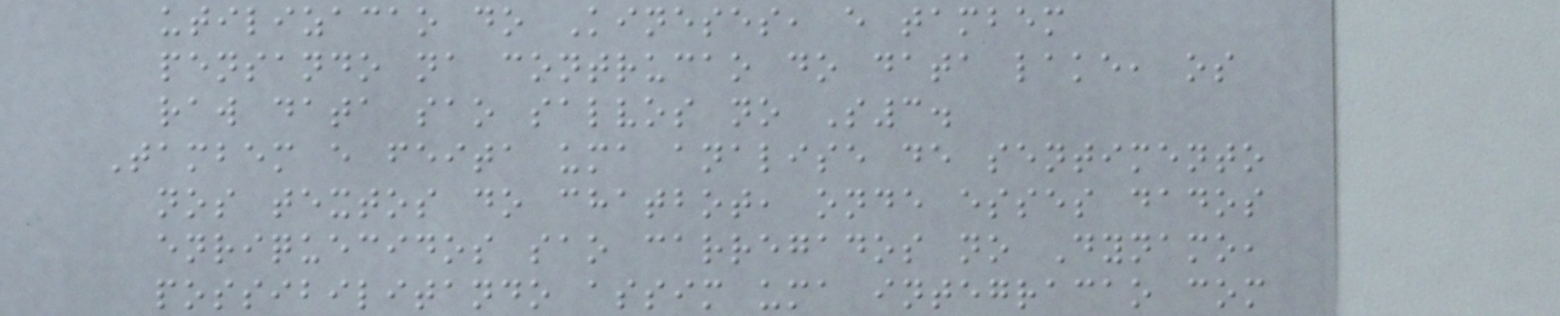utilizacao do Kineses, e tambem
pensando na contrucao do data lake, os
raw data sao salvos no S3.
Tambem e feita uma analise de sentimento
nos textos do chatbot, onde esses dados
enriquecidos sao carregados no Dynamo,
possibilitando assim uma integracao com
